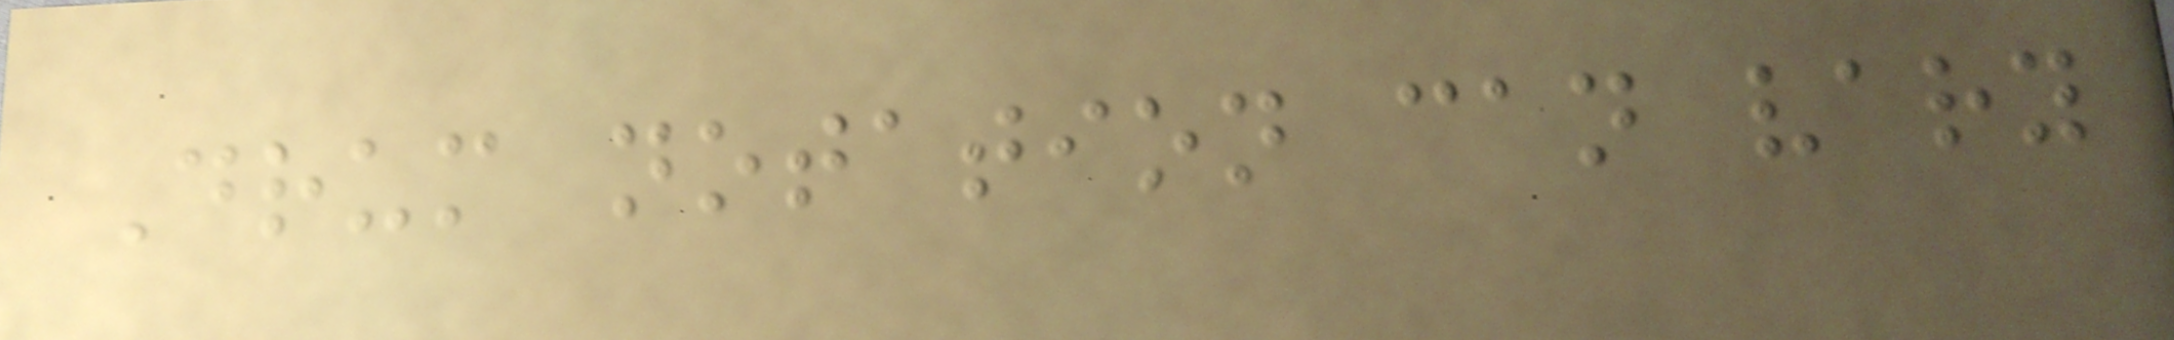Drum notation can vary
